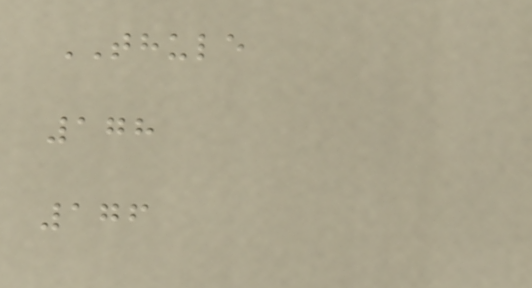THULE
178
176
